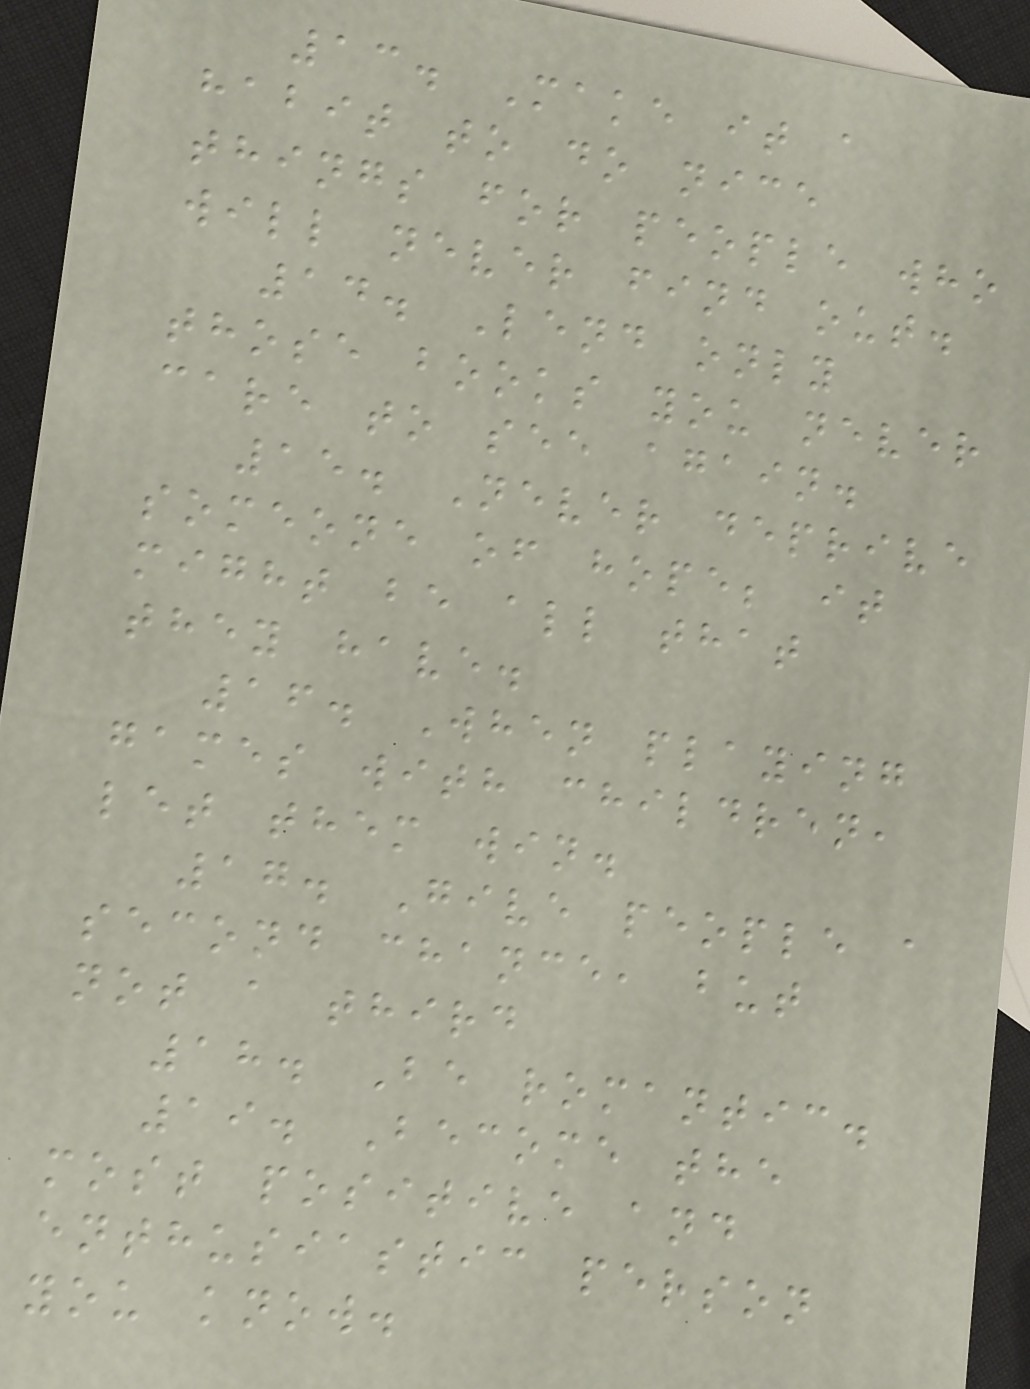13. Make it a
habit to do nice
things for people who
will never find out.
14. Lend only
those books you never
care to see again.
15. Never deprive
someone of hope; it
might be all that
they have.
16. When playing
games with children,
let them win.
17. Give people a
second chance, but
not a third
18. Be romantic.
19. Become the
most positive and
enthusiastic person
you know.
